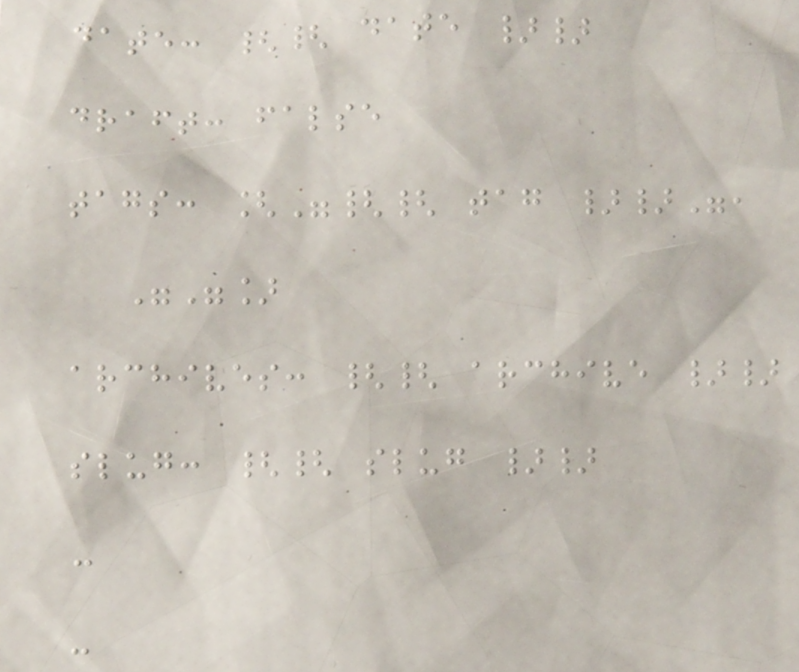date: {{ date }}
draft: false
tags: ["{{ tag }}",
""]
archives: {{ archive }}
slug: {{ slug }}
-
-
